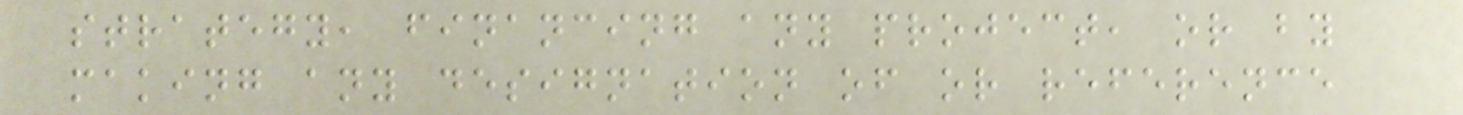strategy, financing any project, or by
making any designation of or reference
